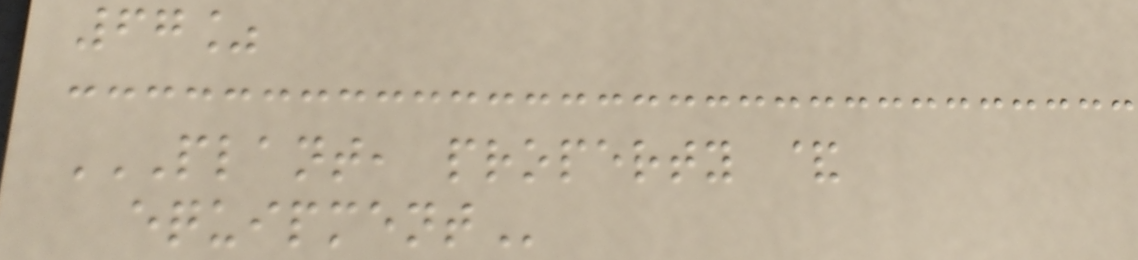67%
PLANT, PROPERTY &
EQUIPMENT
